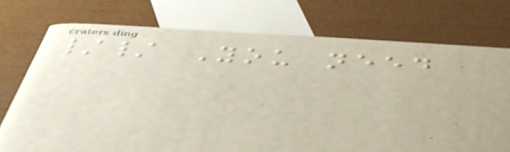// You need
